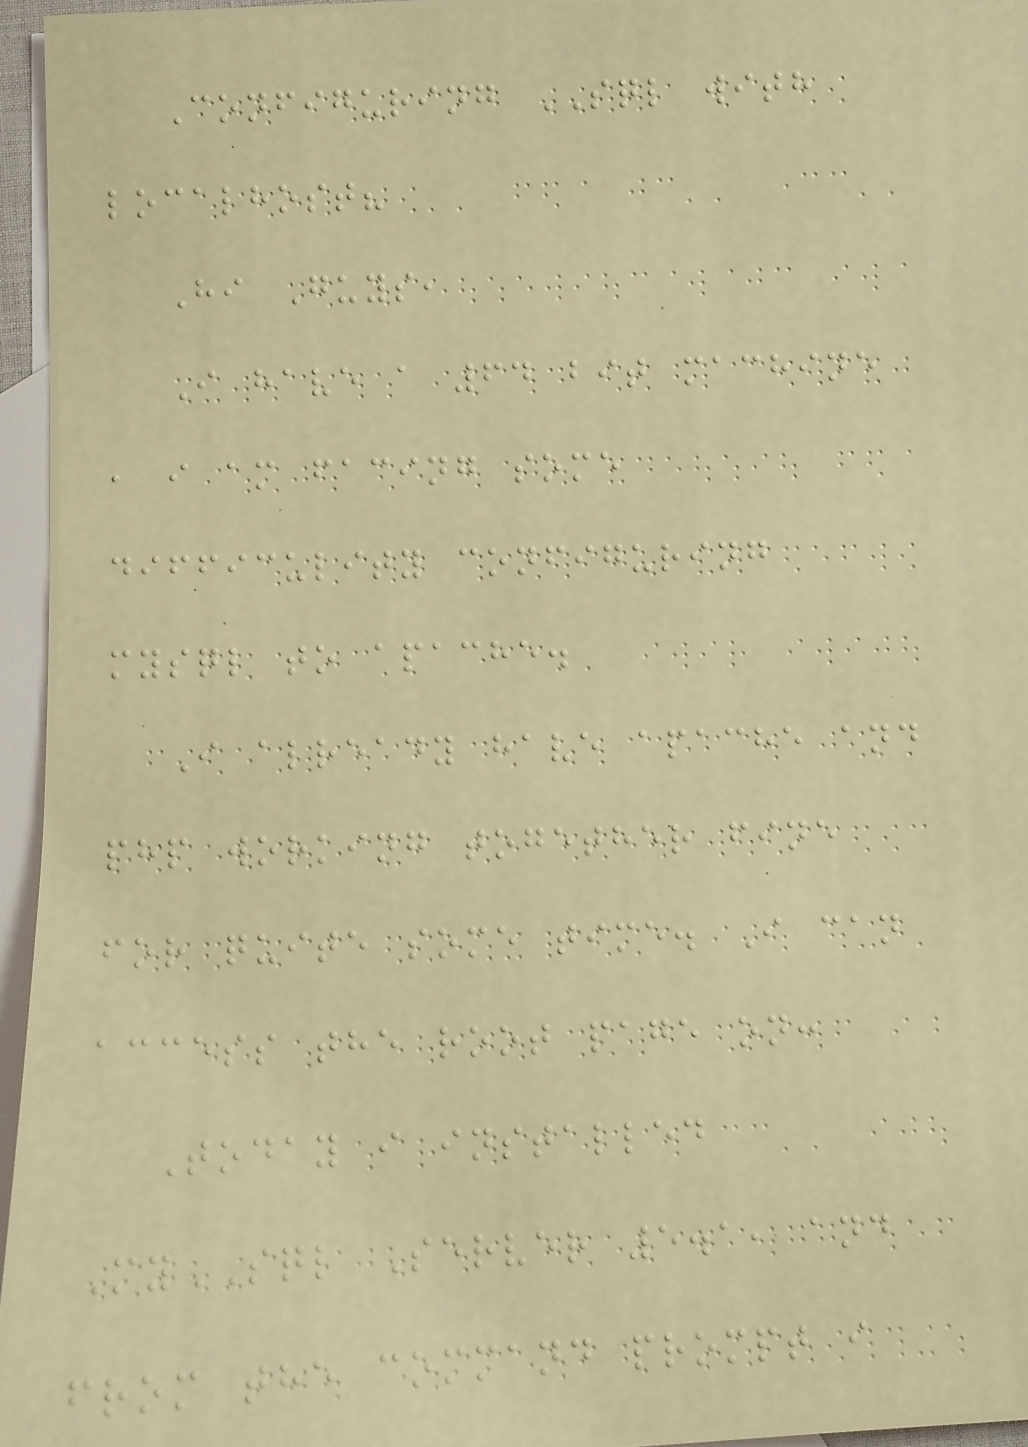Configuring SQL with
localhost?
Hi Guys,
I have a 64 bit machine
, i am facing some
difficulity configuring
mysql to apache.
I already have apache and
php working together fine
for quite some time. I can
access the root page on:
Today i installed
MySQL Server 5.1, and
from the command prompt i
